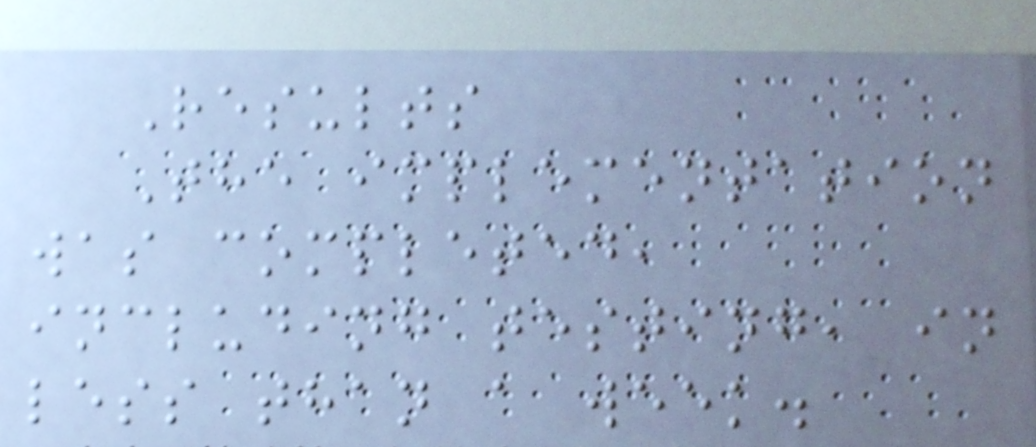Results
The implementation
was completed,
including testing, in
less than a week.
